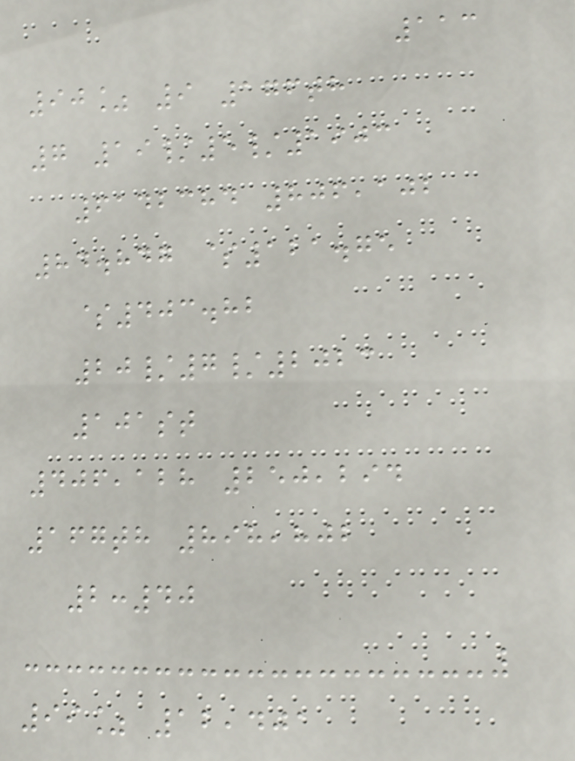113
90% 9 176th
7 19/5/1903
6142384 806,102
84.847 $121.75
$403.82
20/7/2023
101st
406,128 250,294
167th 898,802
2:40
99% 12,401
